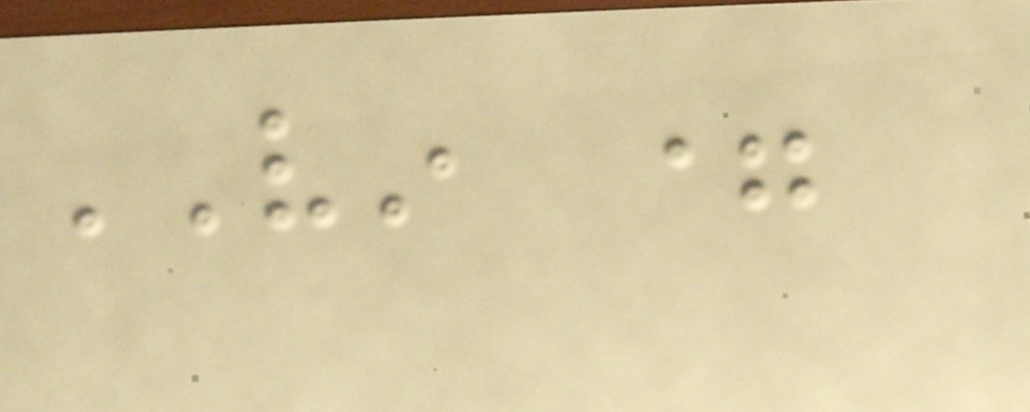VIN =
